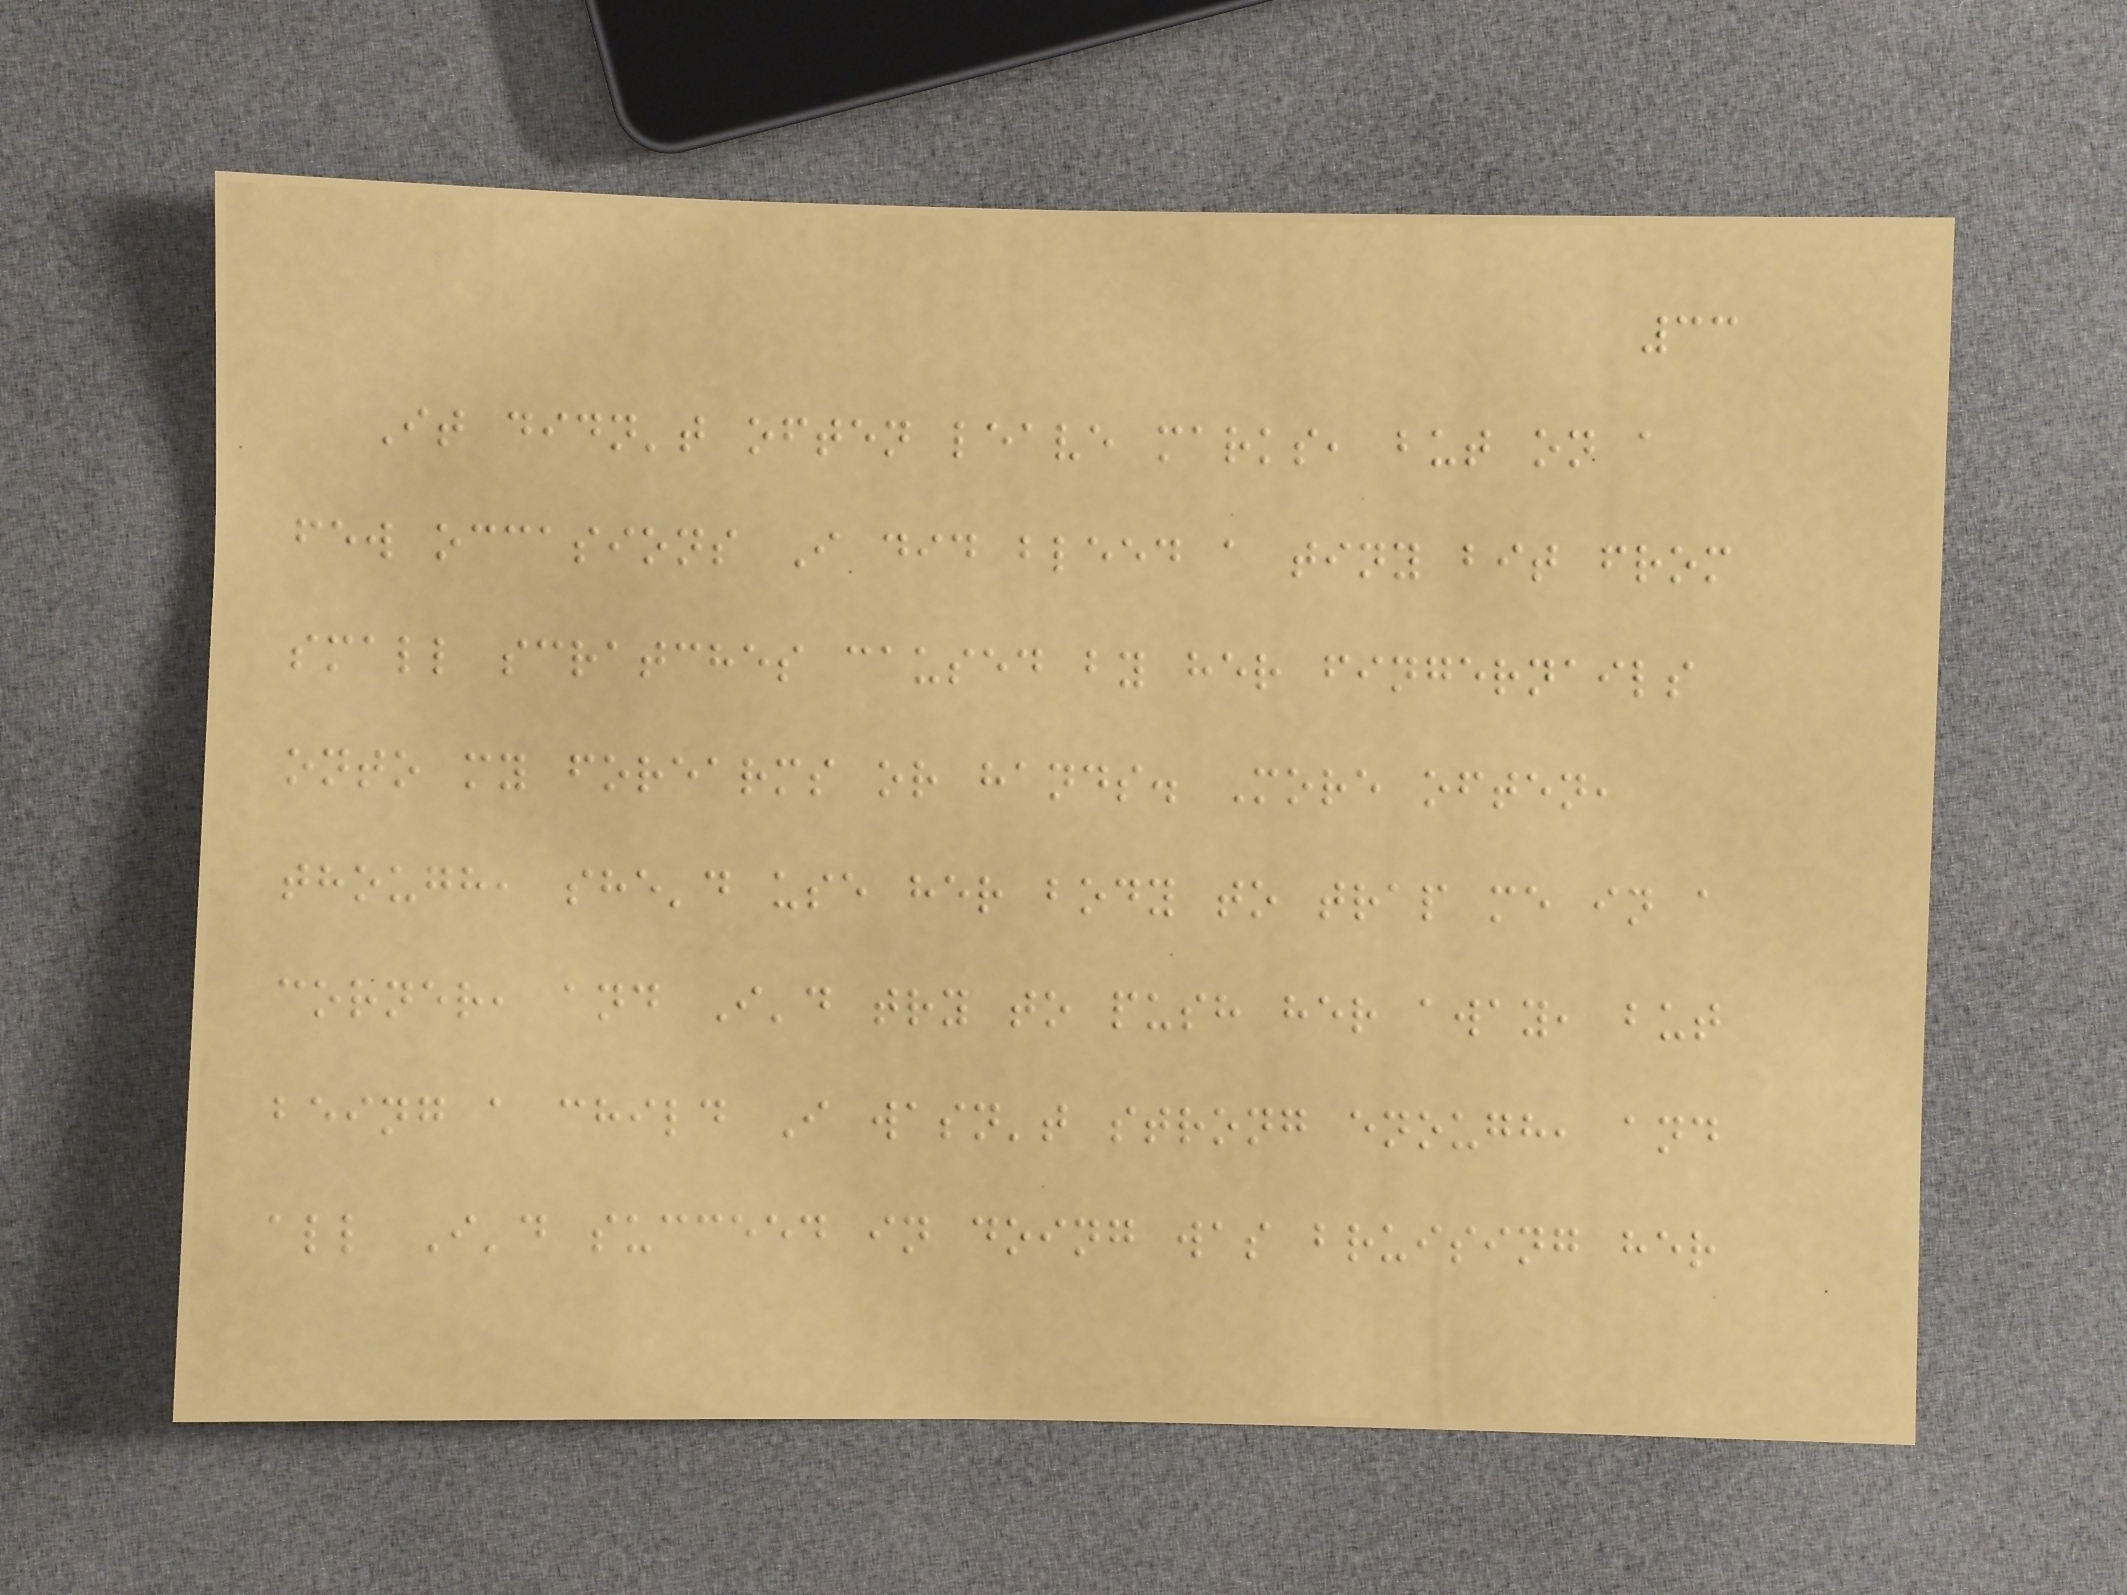33
It didn't often leave marks, but on a
few occasions I did bleed a tiny bit from
small scratches caused by her fingernails
onto my forearms or hands. More often,
though, she'd use her body to trap me in a
corner, and I'd try to push her away, but
being a child I wasn't strong enough, and
all I'd succeed in doing was bruising her
